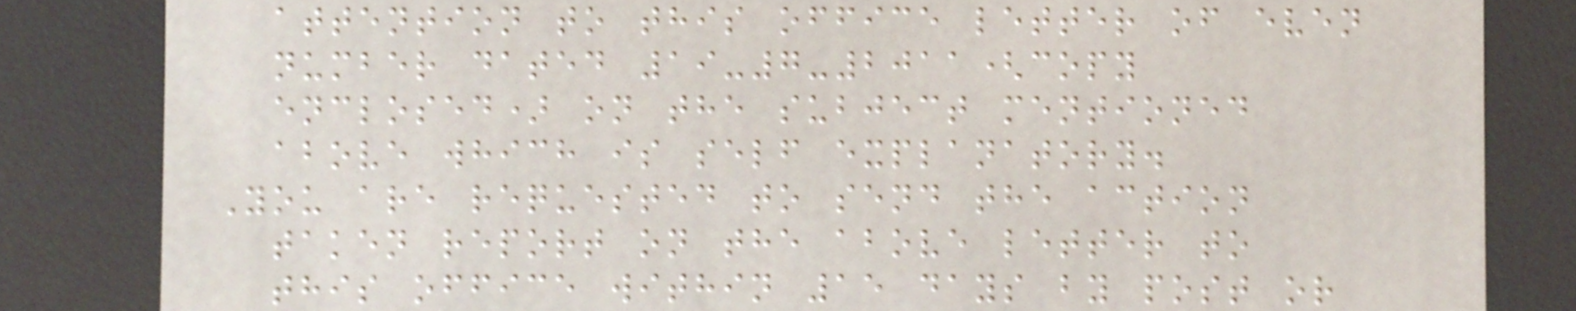attention to this office letter of even
number dated 19-7-2011(copy
enclosed) on the subject mentioned
above which is self explanatory.
You are requested to send the action
taken report on the above letter to
this office within 15 days by post or
